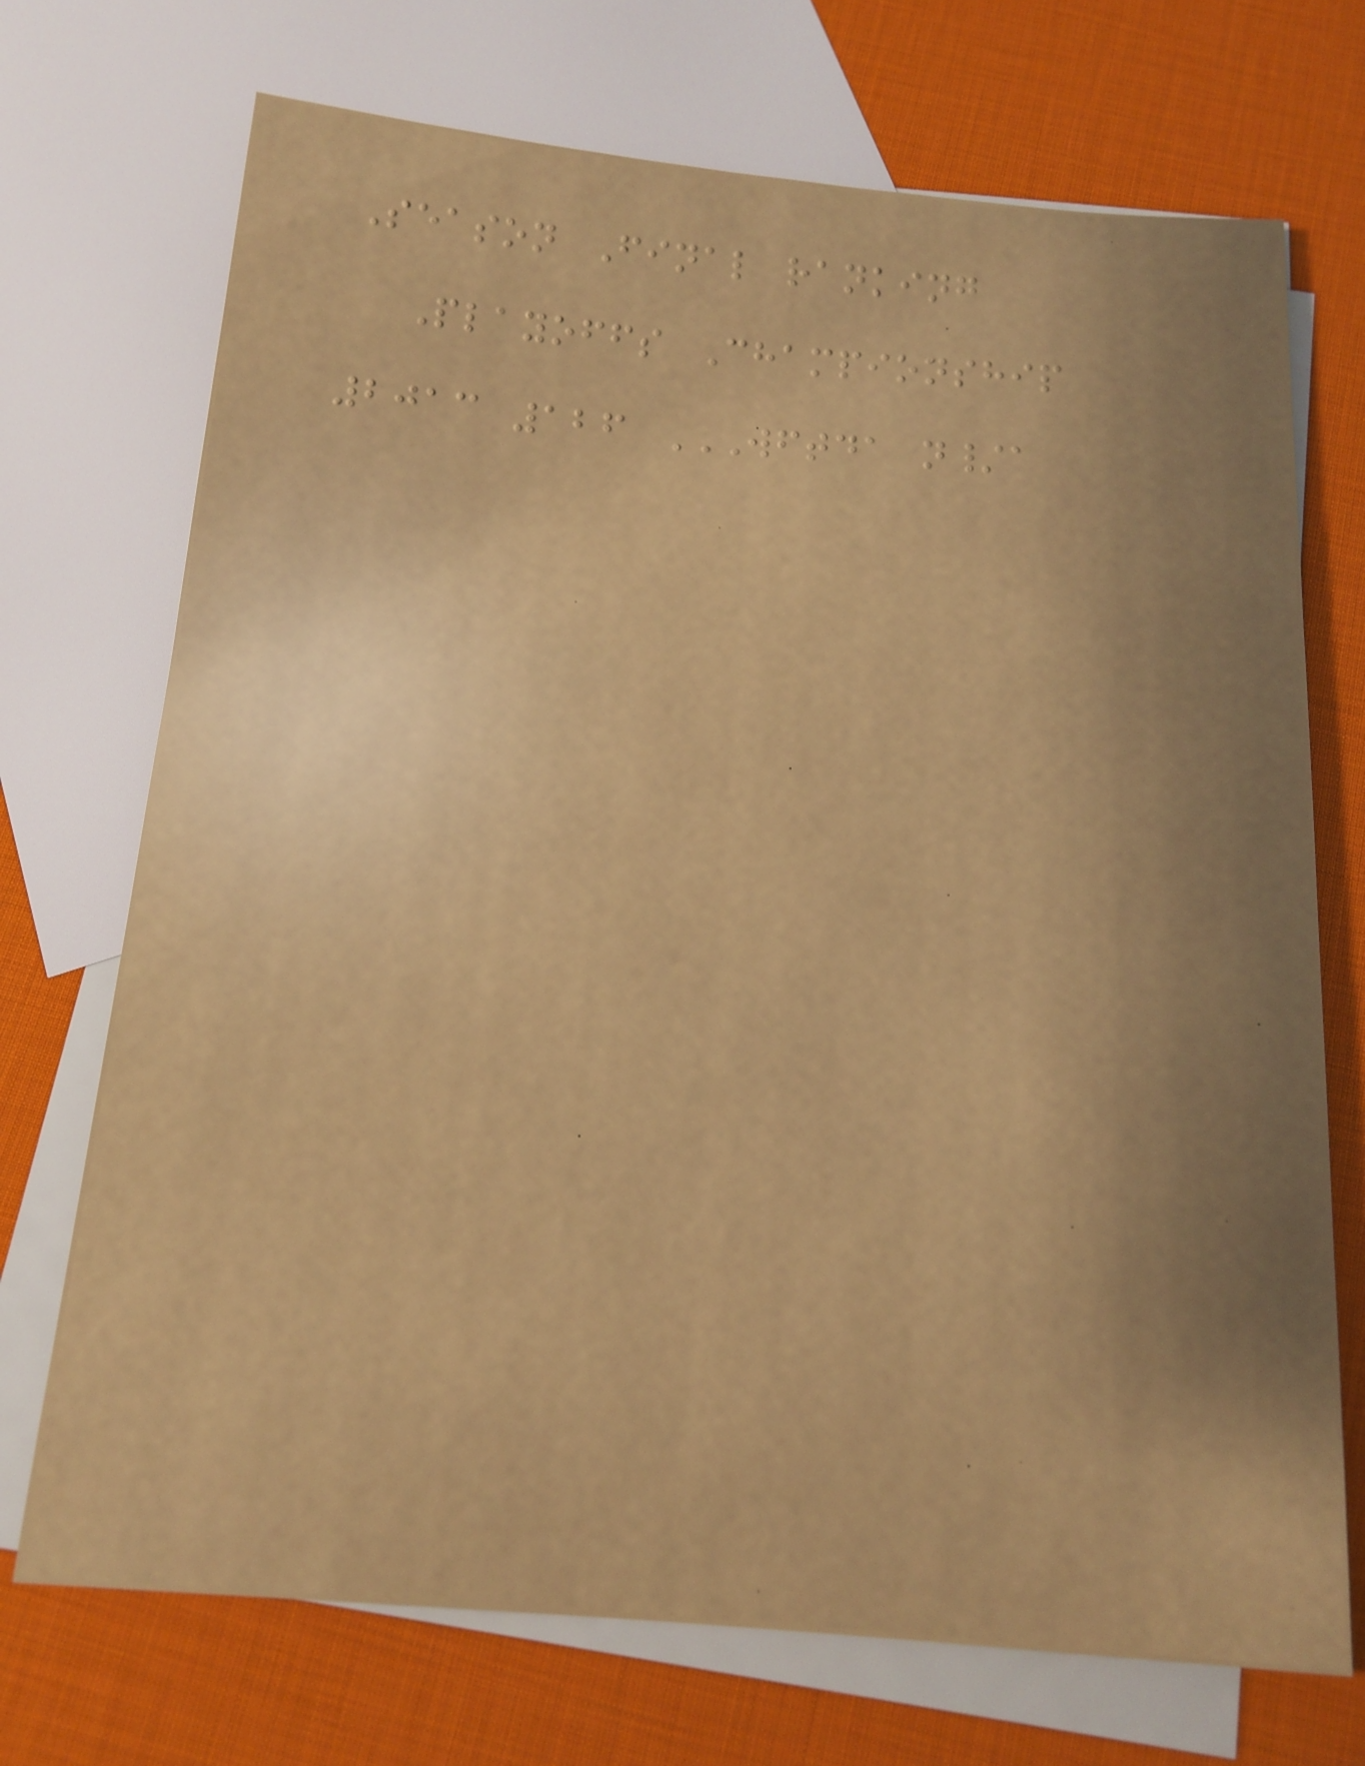Season Final ranking
Playoffs Championship
2013 126 WFTDA N/A
